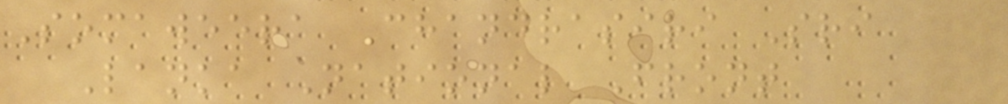Somaweera Chandrasiri Sri
Lanka National Front
